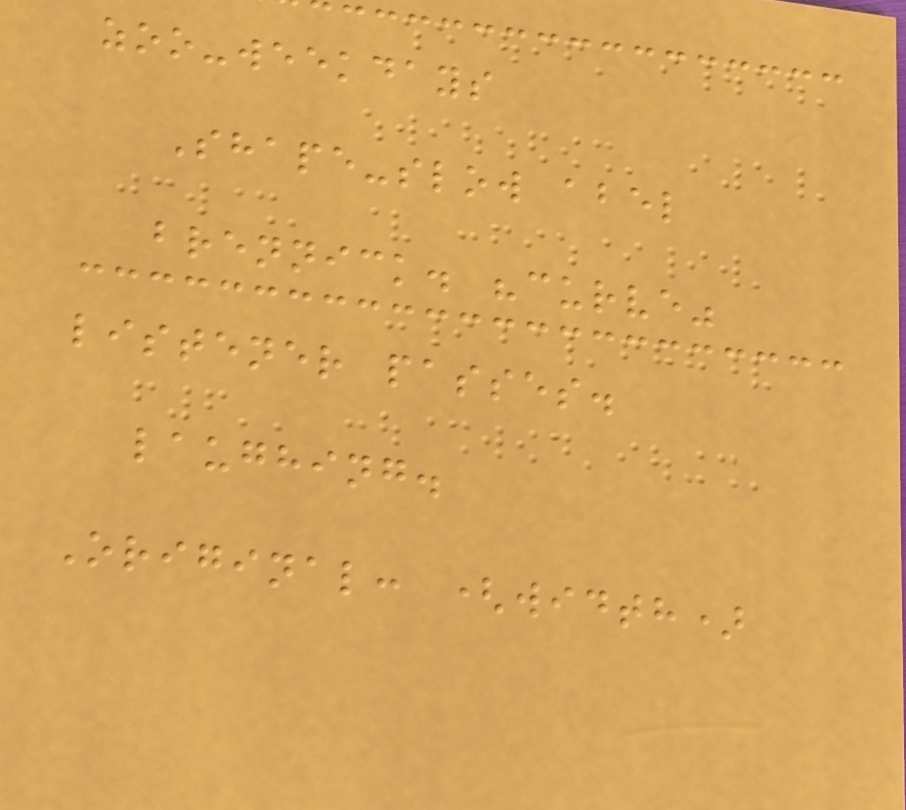zoo-weekdays
Shape-slow abel
brennick. "curve"
listener passes.
laughing.
Original: (width)
